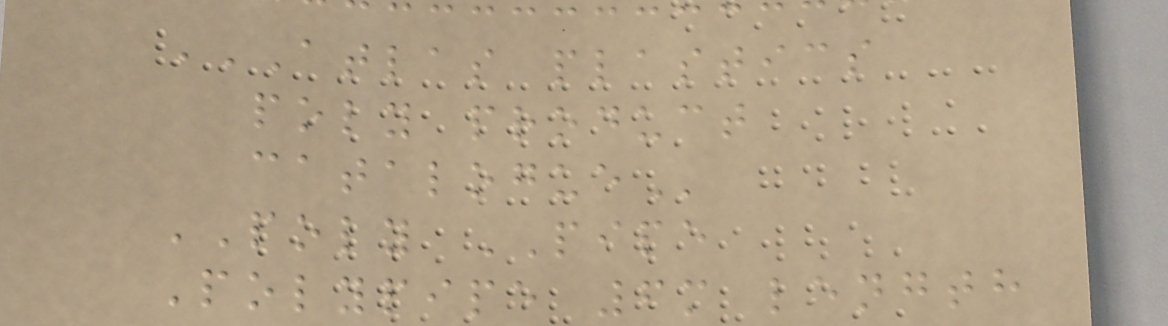ATLAS PLASTICS
POLY PRODUCT
CATALOGUE
POLY PIPE
Polypipe 6m length
